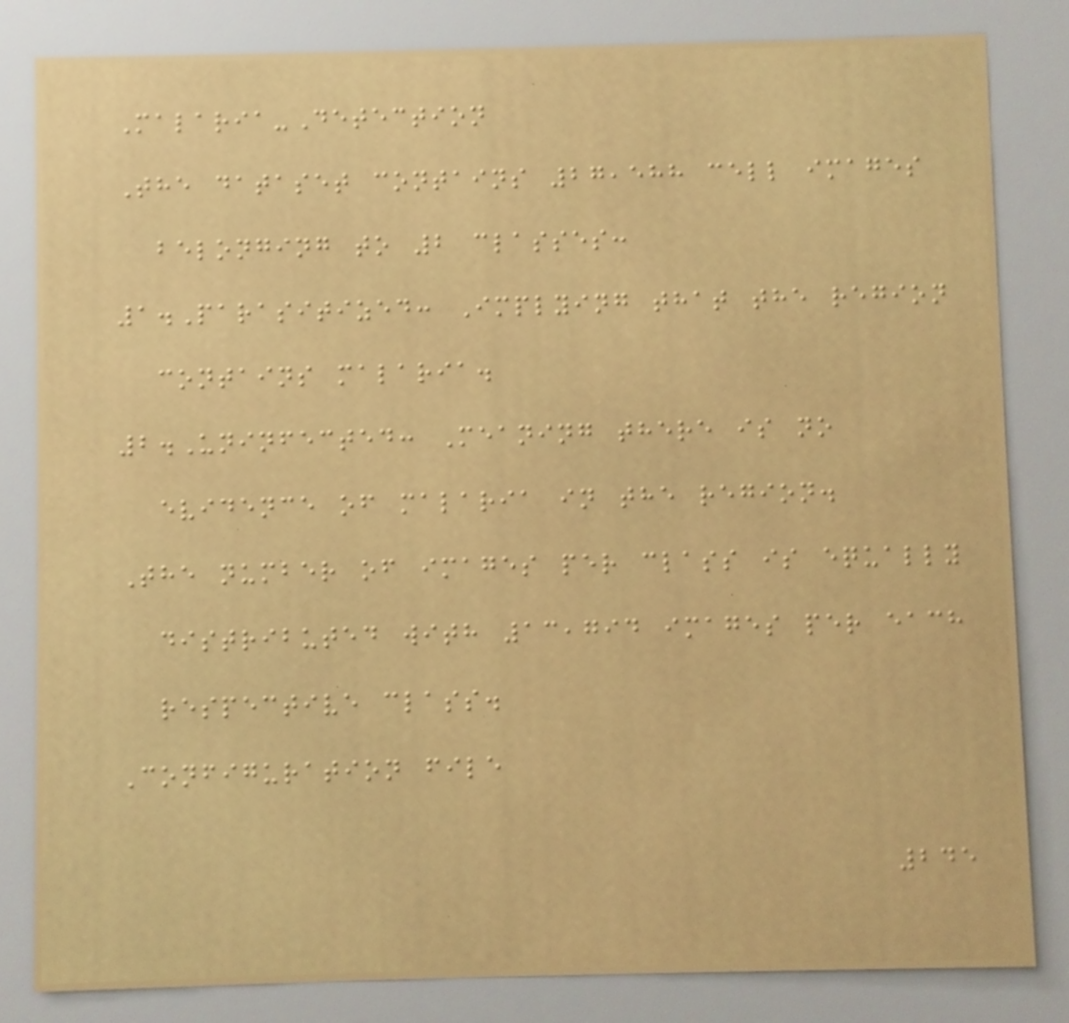Malaria-Detection
The dataset contains 27,588 cell images
belonging to 2 classes:
1.Parasitized: Implying that the region
contains malaria.
2.Uninfected: Meaning there is no
evidence of malaria in the region.
The number of images per class is equally
distributed with 13,794 images per each
respective class.
Configuration file
245
